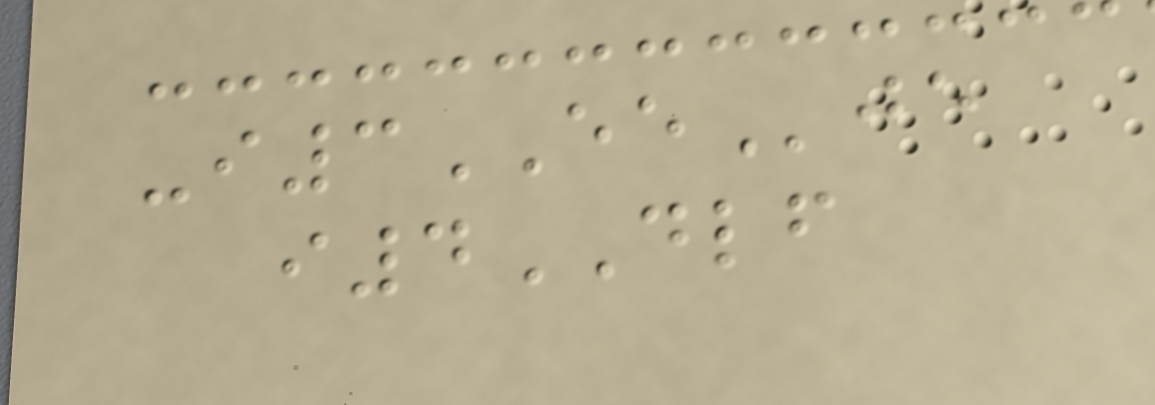-i3EEje
i4DLF
